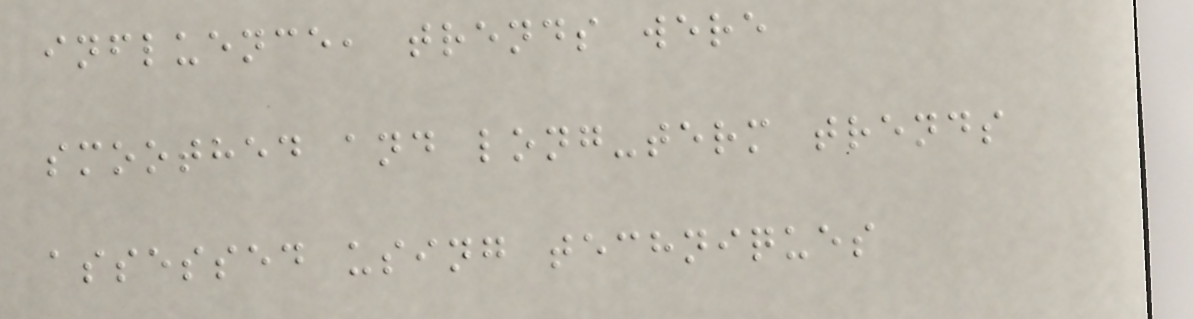influence, trends were
smoothed and long-term trends
assessed using techniques
